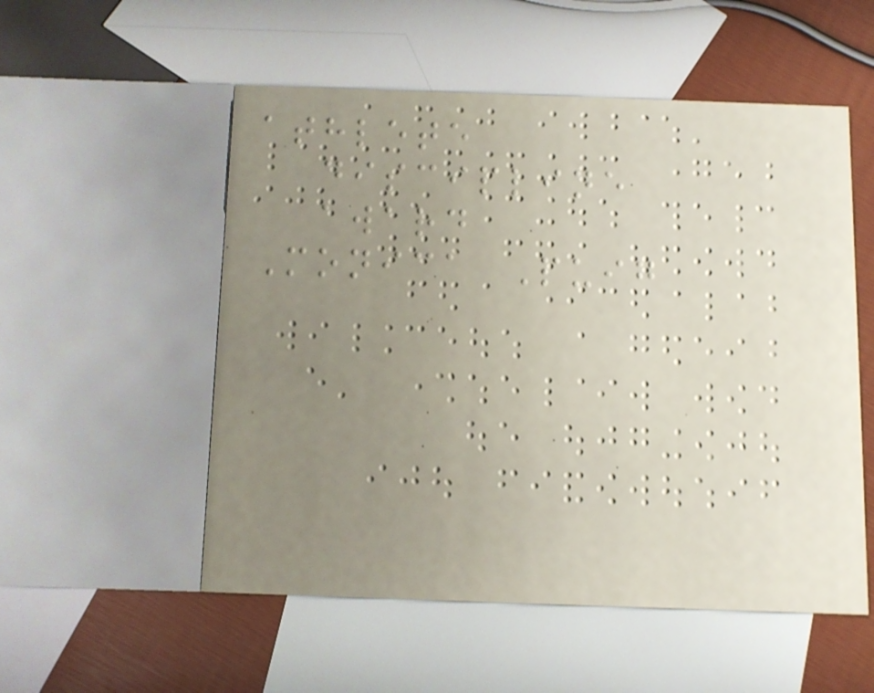athlete
discipline
award
Monica Puig
